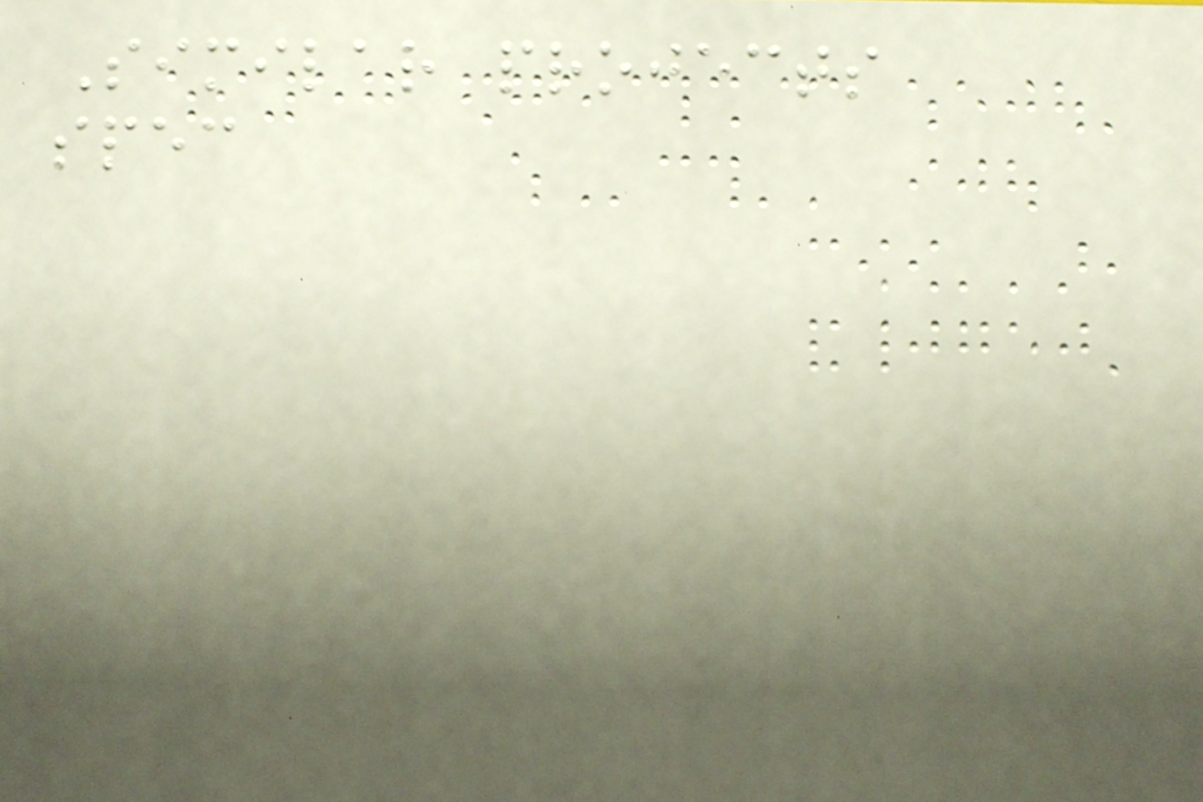Similar projects
spec
